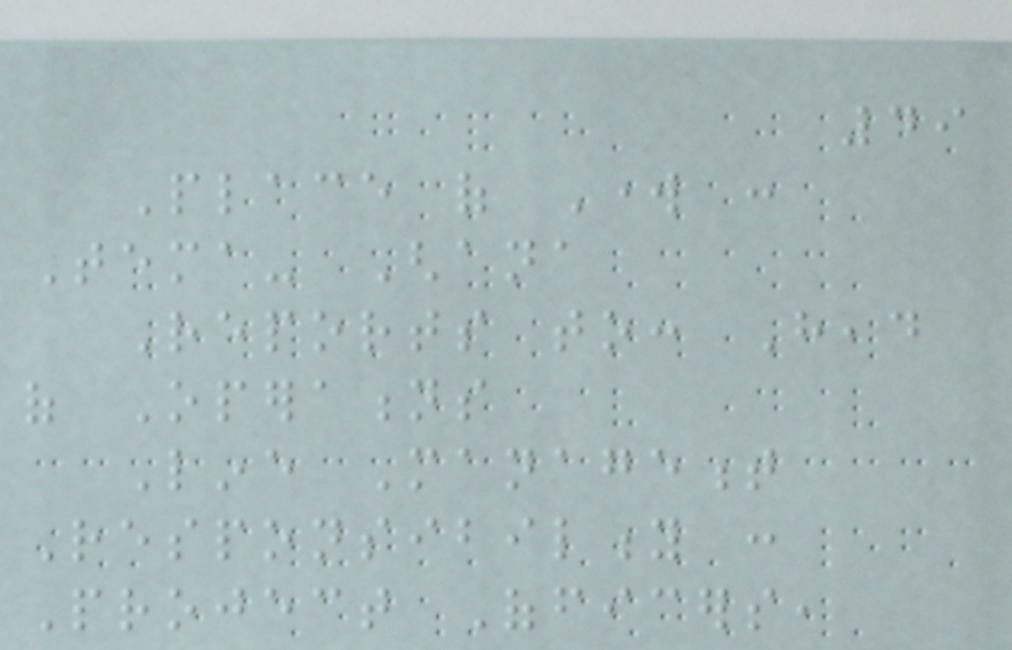49
Place of Work :
Tema- Ghana
Reports to: Head
of Operations
Line Management
Responsibility :
Project Officers,
